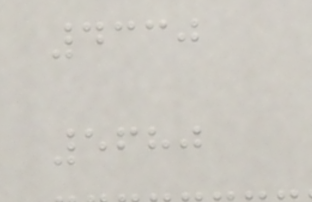4330
5680
